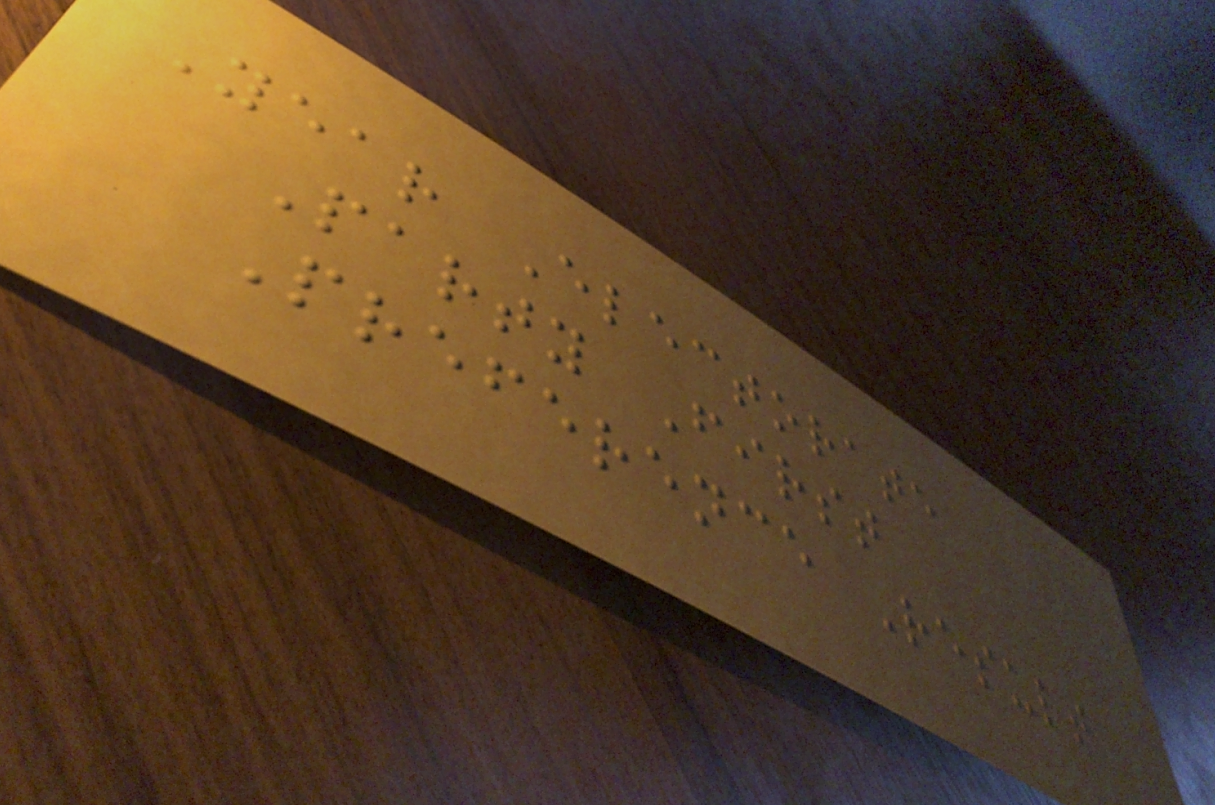Year Electorate
Party First
Preference Result
